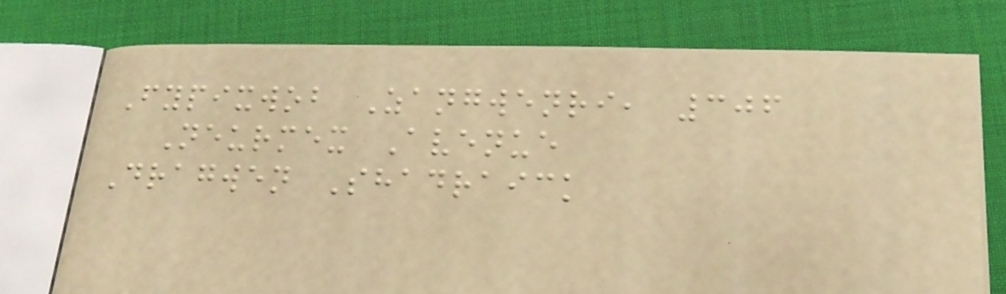Fypixwob Zangwenri, 306
Neurmex Avenue
Dragwen Shadraick
